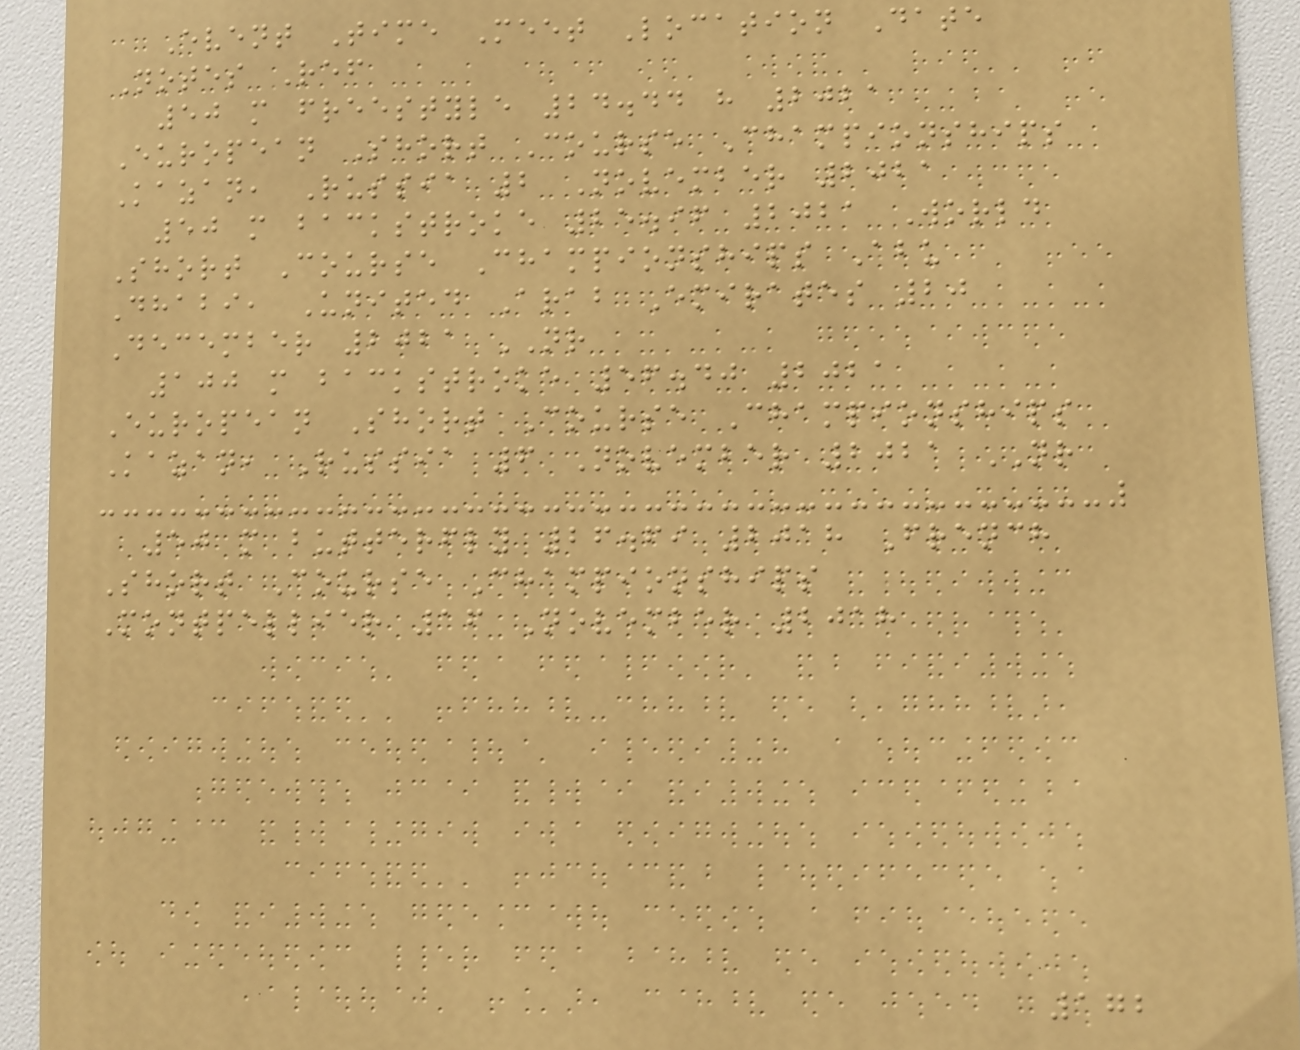Event Time Meet Location Date
Notes Ref
50 m freestyle 24.44 h 2021
European Short Course Championships
Kazan, Russia 2 November 2021
50 m backstroke 25.96 2021 World
Short Course Championships Abu
Dhabi, United Arab Emirates 20
December 2021 NR
100 m backstroke 56.40 2021
European Short Course Championships
Kazan, Russia 6 November 2021 NR
50 m butterfly 26.69 2018 French
Short Course Championships
Montpellier 16 November 2018
172
